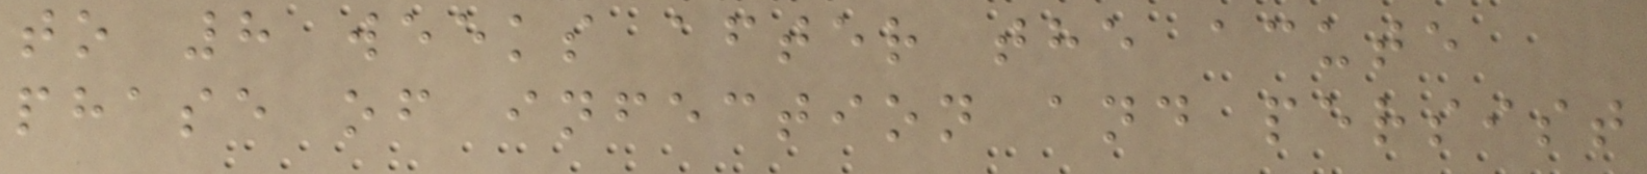to 8 weeks after the acute
phase of infection and persist
